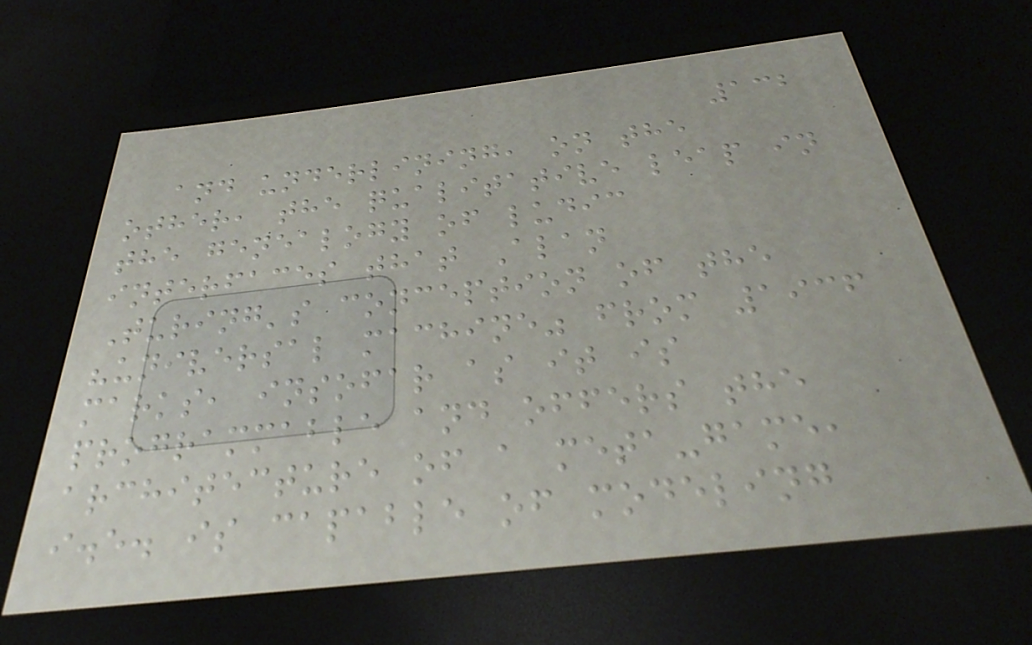132
and underlining, on the
other, the qualitative leap in
the genealogy of ludic
interfaces that Alan
Turing's conception of the
"universal machine" from 1936
marks, insofar as it is
programmable and offers the
architecture of a meta-game,
i.e. is capable of modeling
